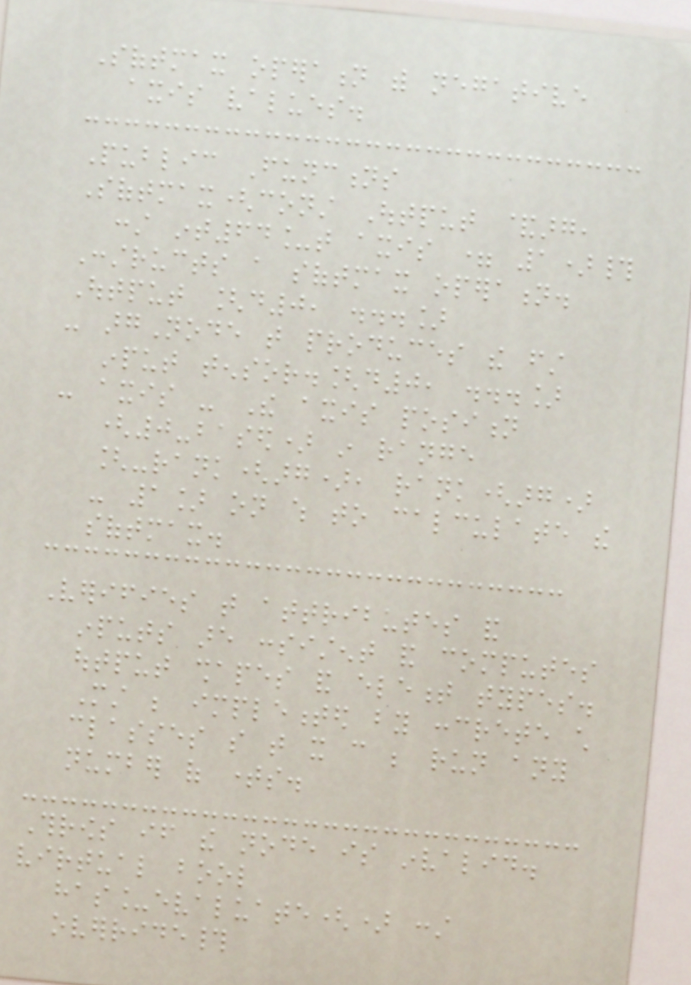Softmax operation with negative
axis values.
Public Functions
Softmax(const Output &arg,
const int64_t axis = 1)#
Constructs a softmax operation.
Output [d0, ...]
- argNode that produces the first
input tensor.[d0, ...]
- axis - The axis position
(0-based) in range
[-rank(arg), rank(arg)
- 1] on which to calculate the
softmax.
Verifies that attributes and
inputs are consistent and computes
output shapes and element types.
Must be implemented by concrete child
classes so that it can be run any
number of times.
Throws if the node is invalid.
virtual bool
has_evaluate() const
override#
